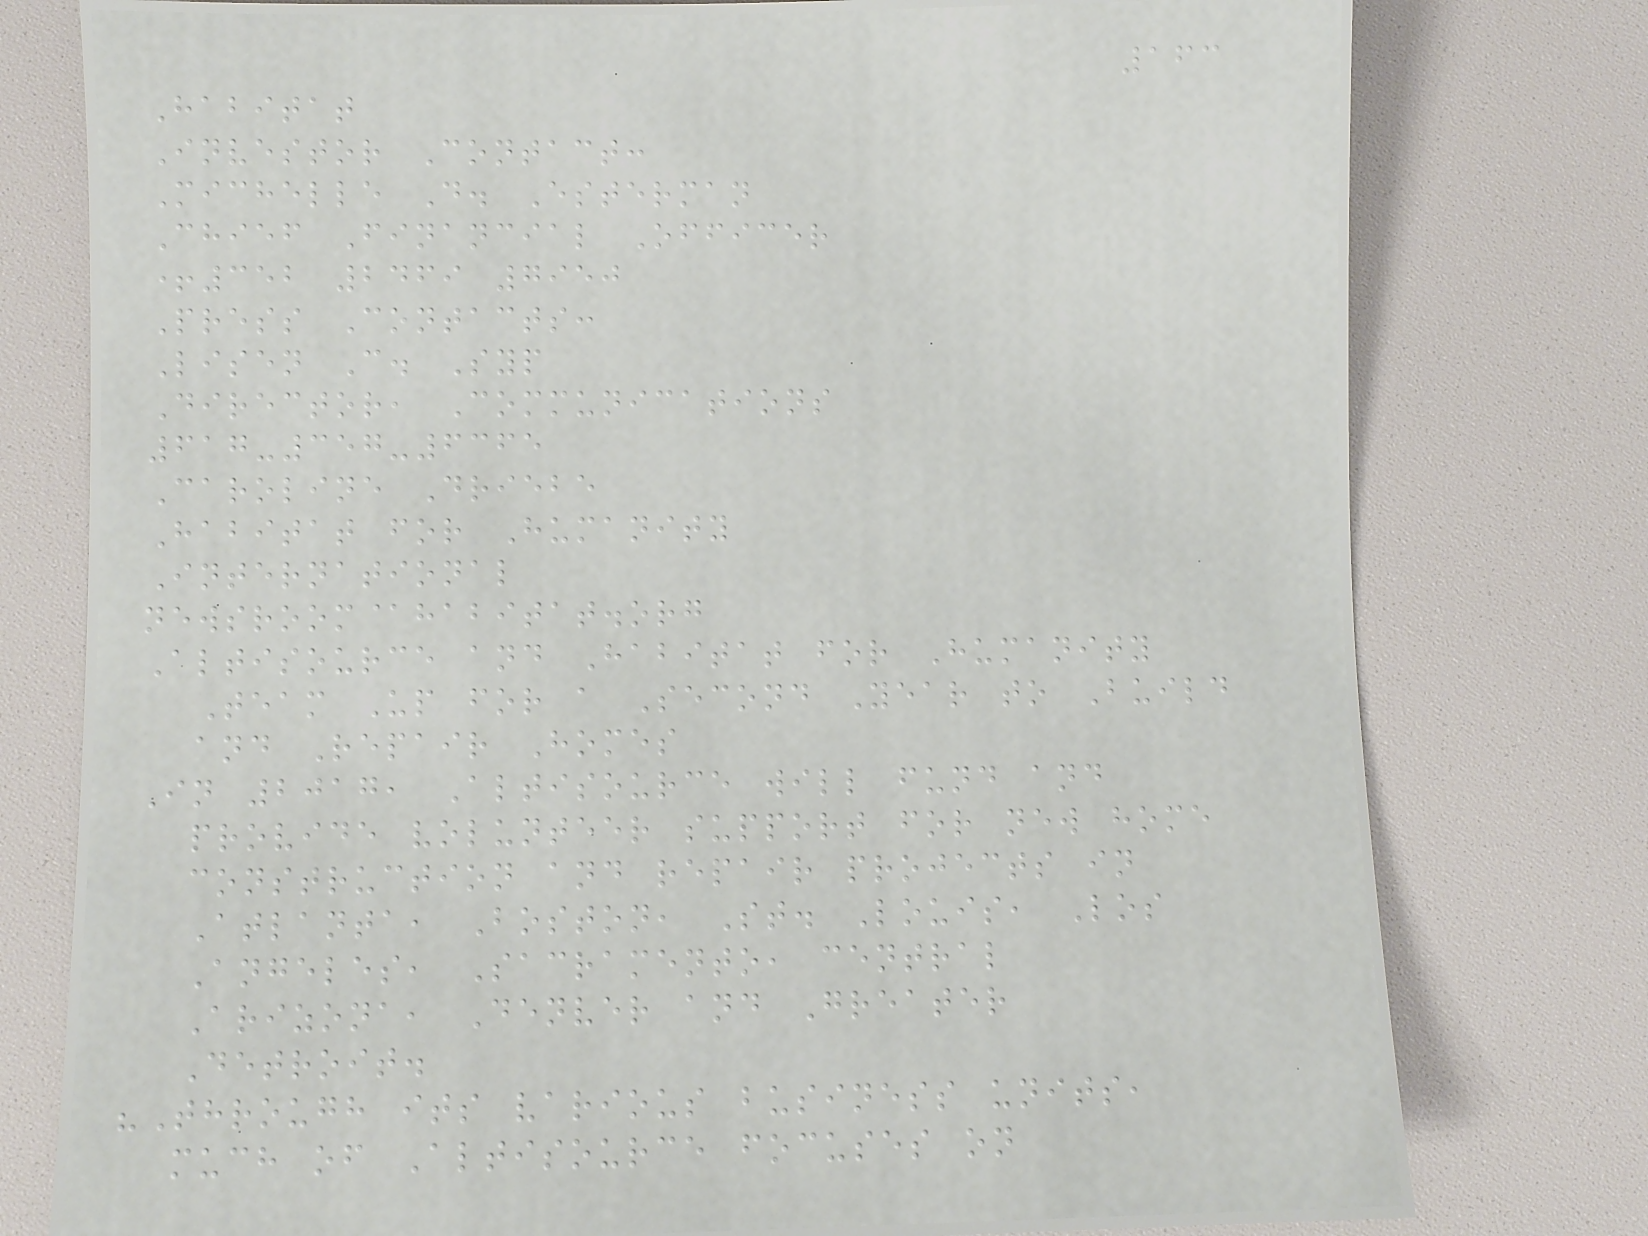163
Habitat
Investor Contact:
Michelle D. Esterman
Chief Financial Officer
+352 2469 7950
Press Contacts:
Lisen C. Syp
Director, Communications
617-357-6365
Caroline Driebe
Habitat for Humanity
International
newsroom@habitat.org
Altisource and Habitat for Humanity
Team Up for a Second Year to Build
and Repair Homes
In 2017, Altisource will fund and
provide volunteer support for new home
construction and repair projects in
Atlanta, Boston, St. Louis, Los
Angeles, Sacramento, central
Arizona, Denver and Greater
Detroit.
"Through its various business units,
much of Altisource focuses on
